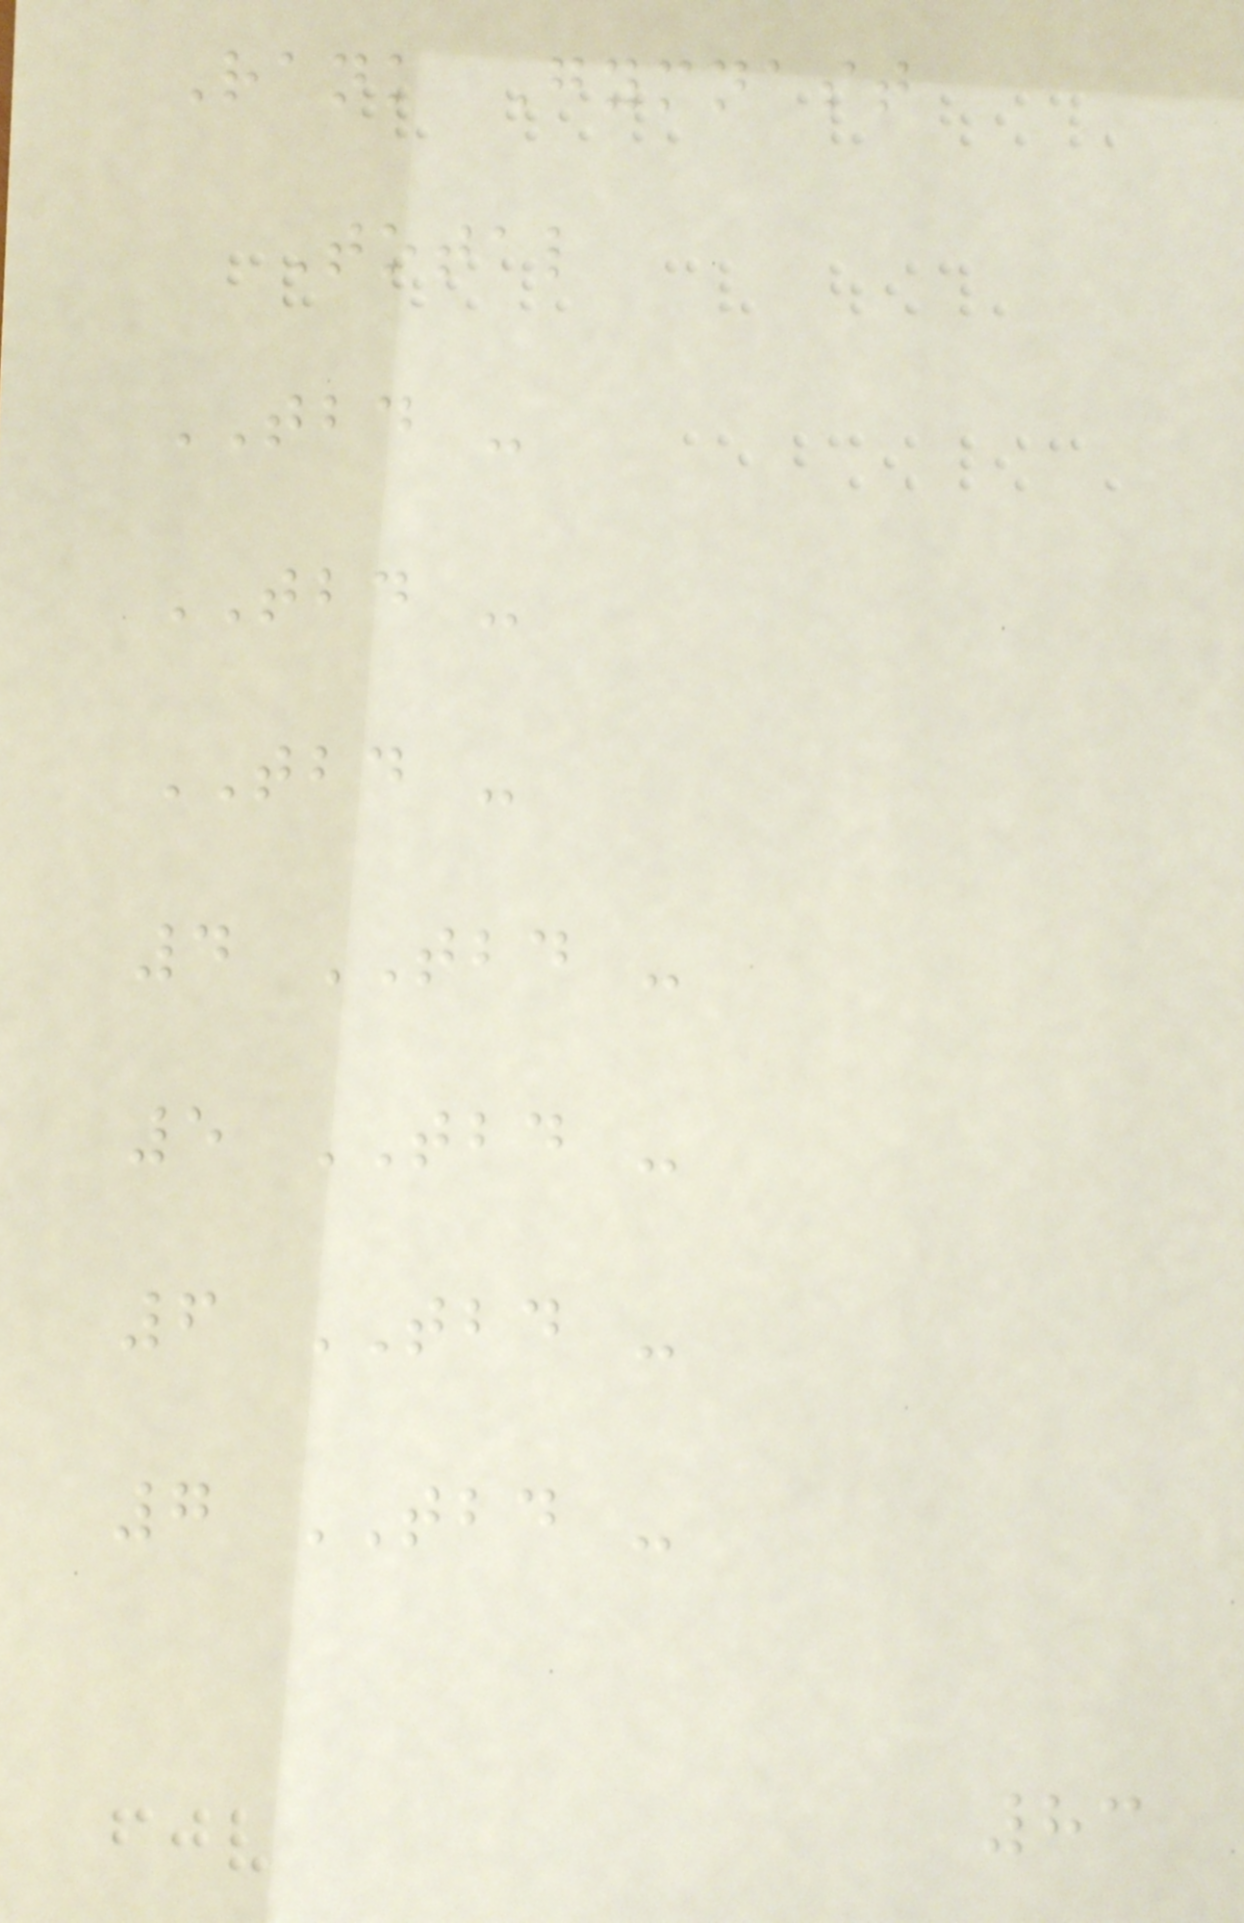Rank Gymnast
Total
TBD -
TBD -
TBD -
4 TBD -
5 TBD -
6 TBD -
7 TBD -
83
